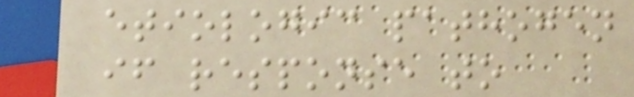etiologic pathogen
if response to
